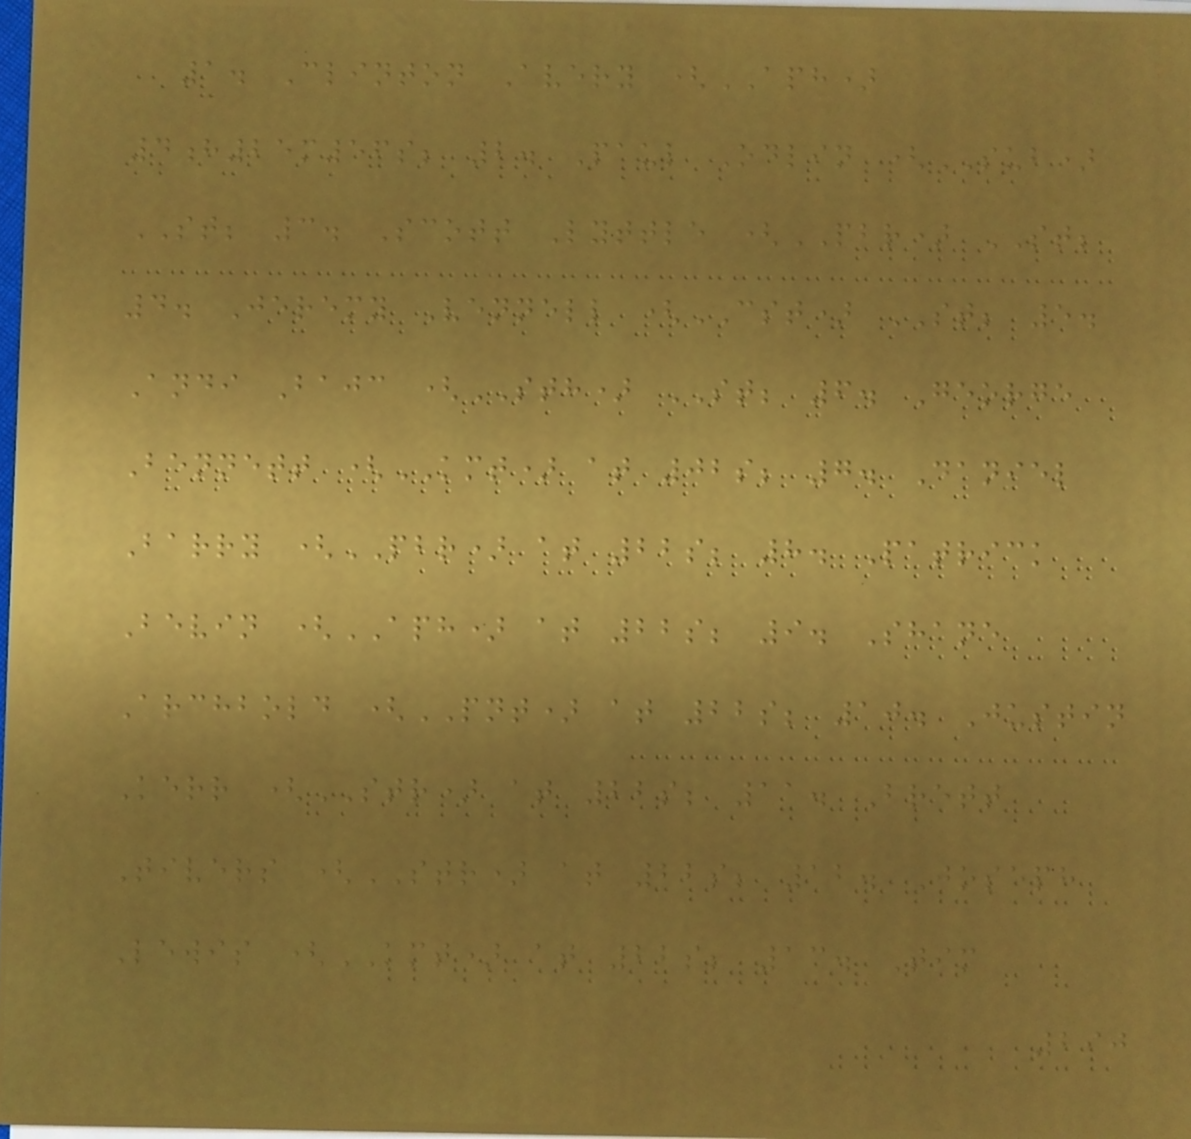1. Clinton Avery (APH)
4h25m56s; 2. Paul Odlin (SUB)
ST; 3. Scott Lyttle (PBR) ST;
4. Jeremy Vennell (CST) ST; 5.
Andi Bajc (STH) ST; 6. George
Bennett (KMT) at 02s; 7. Daniel
Barry (PBR) at 22s; 8. Patrick
Bevin (APH) at 22s; 9. Shane
Archbold (PNT) at 22s; 10. Justin
Kerr (STR) at 22s; 11. Brett
Tivers (STR) at 22s; 12. Joseph
Lewis (KMT) at 22s; 13. Tim
290
